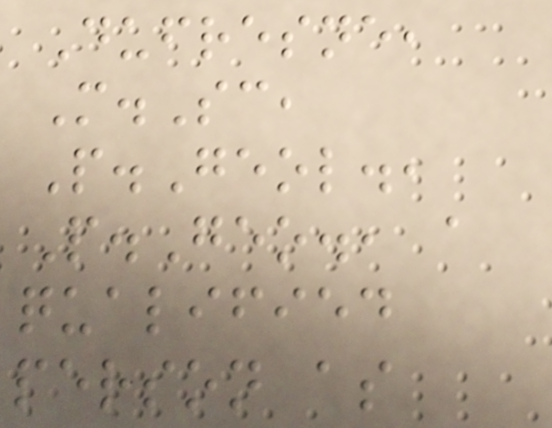Dufresne,
M.Sc,
P.Geol.,
P.Geo., a
qualified
person as
